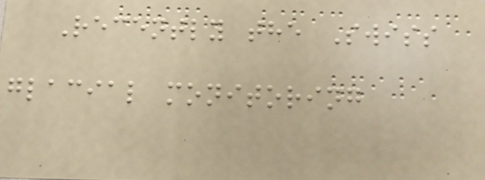Recently the Swiss
glacial monitoring
